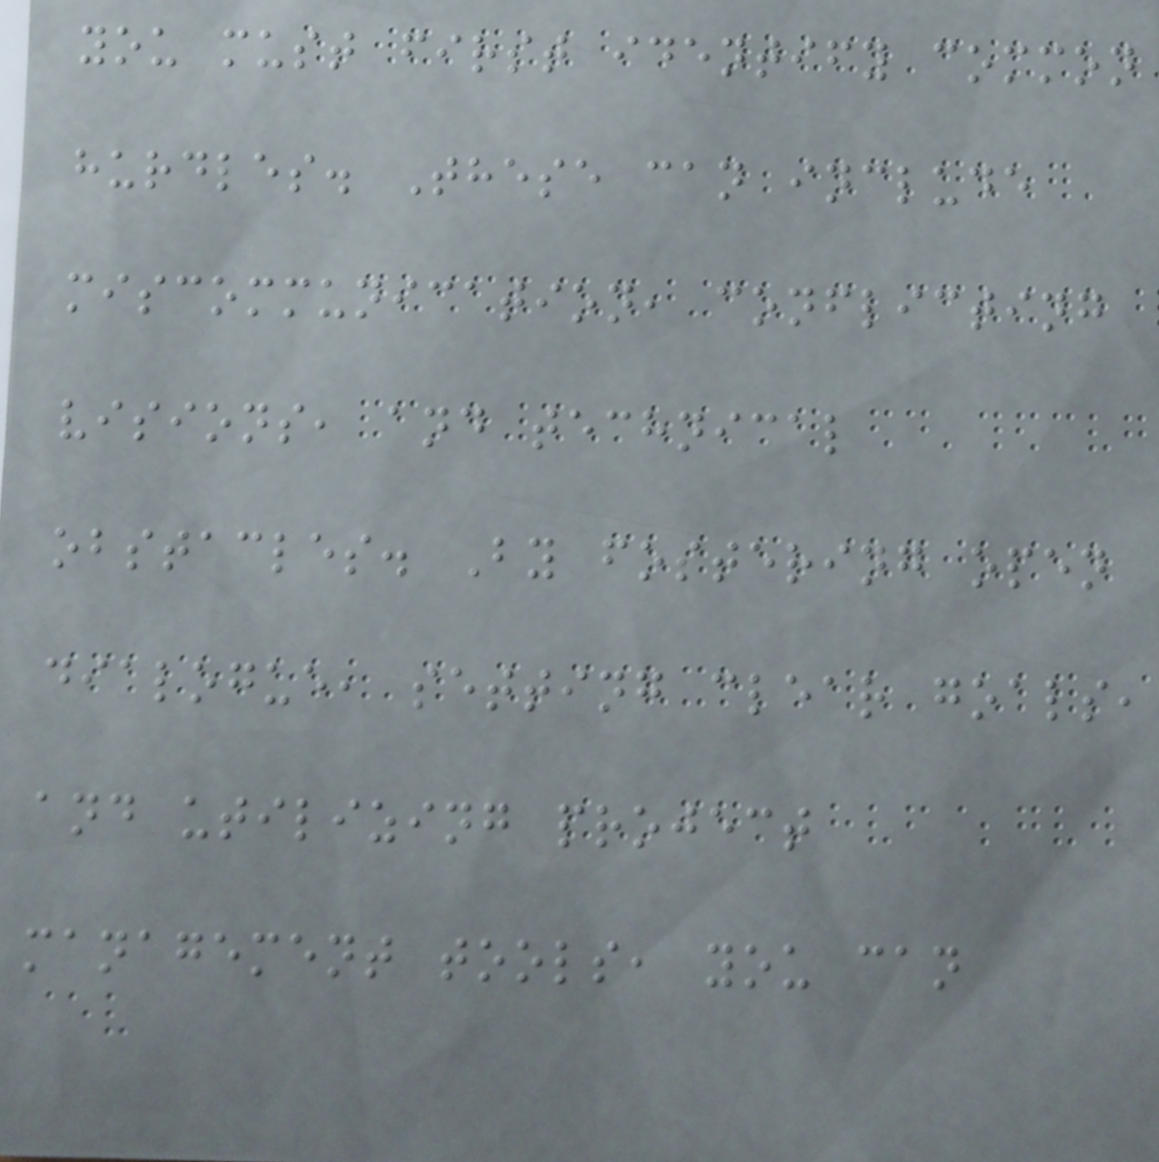you must first identify common
hurdles. These can include
miscommunication, conflicting
visions, and technical
obstacles. By fostering open
dialogue, setting clear goals,
and utilizing project
management tools, you can
